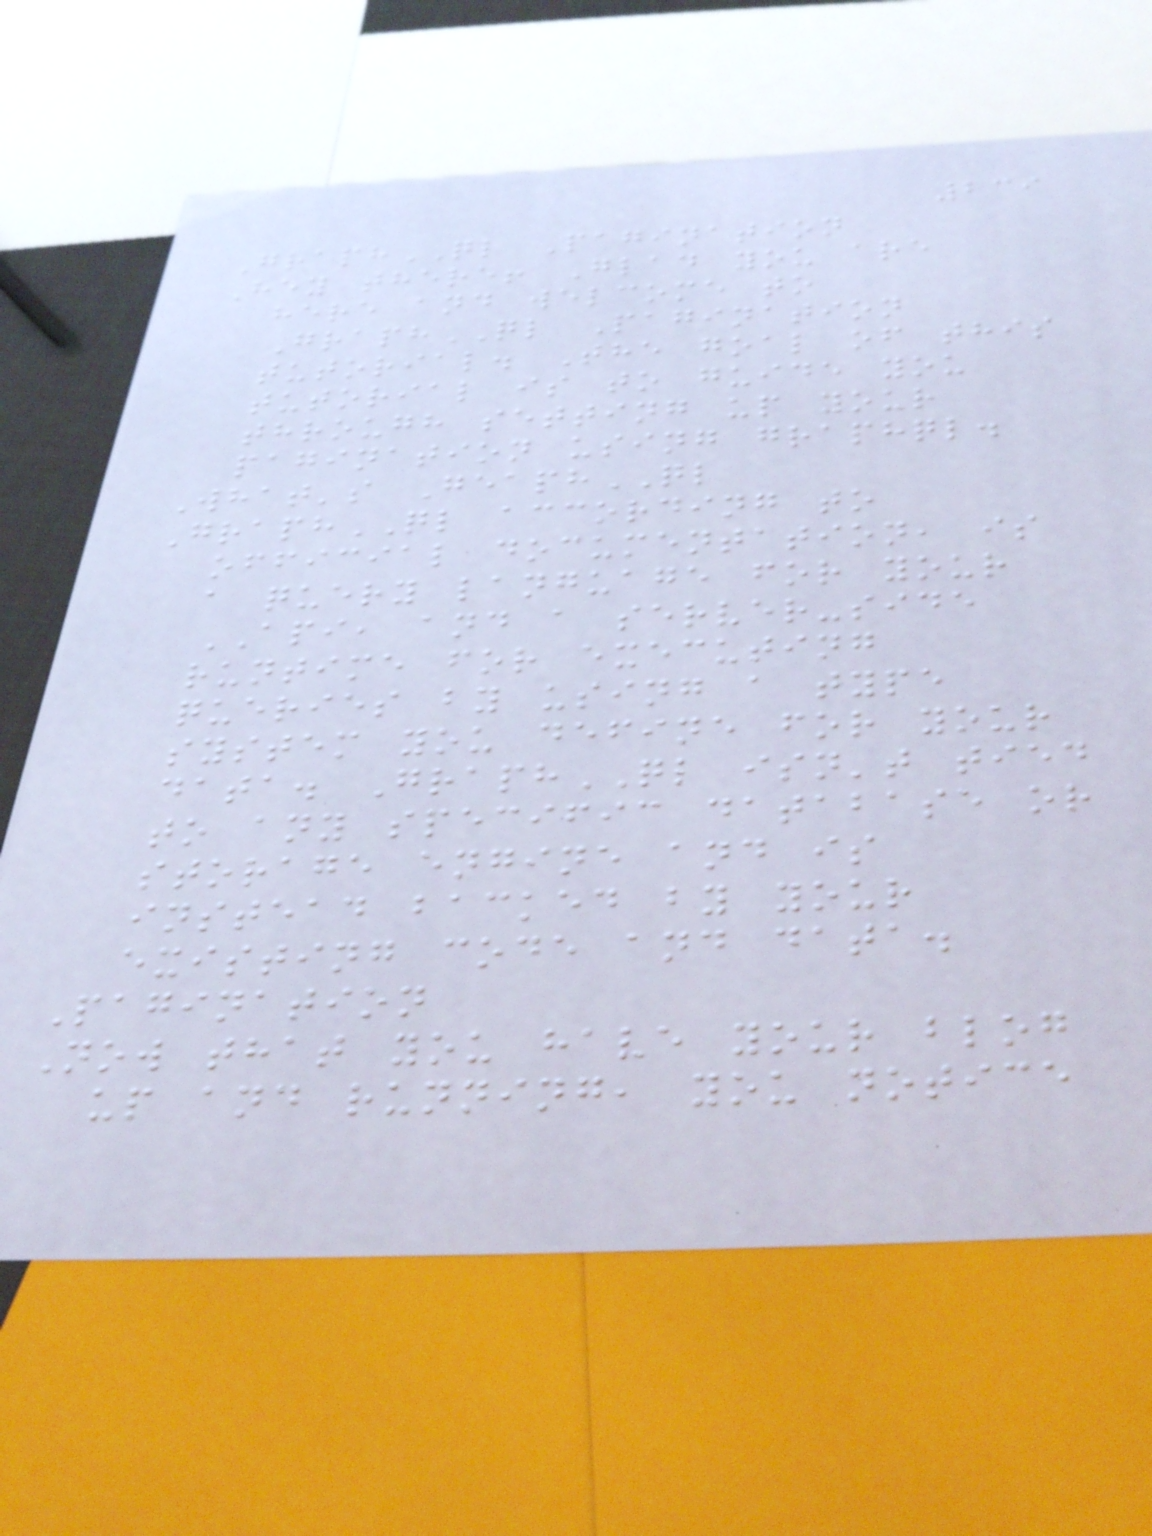239
GraphQL Pagination
Hey there! Glad you are
here and welcome to
GraphQL Pagination
tutorial. The goal of this
tutorial is to guide you
through setting up your
pagination using graphql.
What's GeaphQL
GraphQL according to
official documentation, is
a query language for your
API, and a server-side
runtime for executing
queries by using a type
system you define for your
data. GraphQL isn't tied
to any specific database or
storage engine and is
instead backed by your
existing code and data.
Pagination
Now that you have your blog
up and running, you notice
